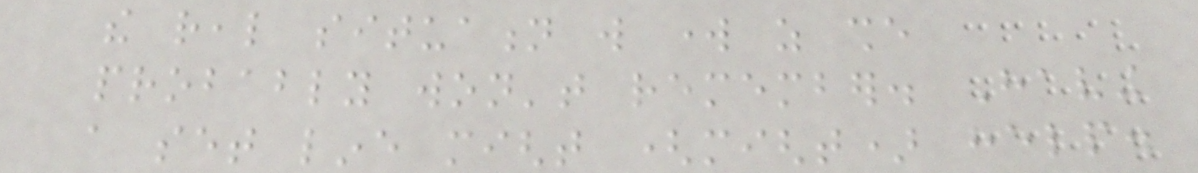the real situation will work as she
probably won't remember. Having
a set line might (might) help.
